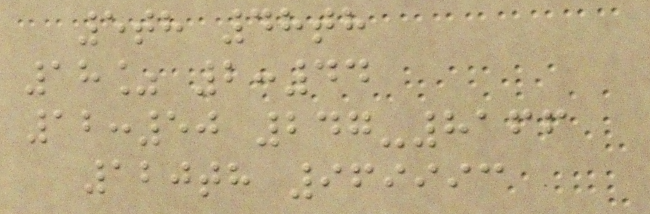5th 48th
18% 2:44
12:50 247-8166
120th 969993
